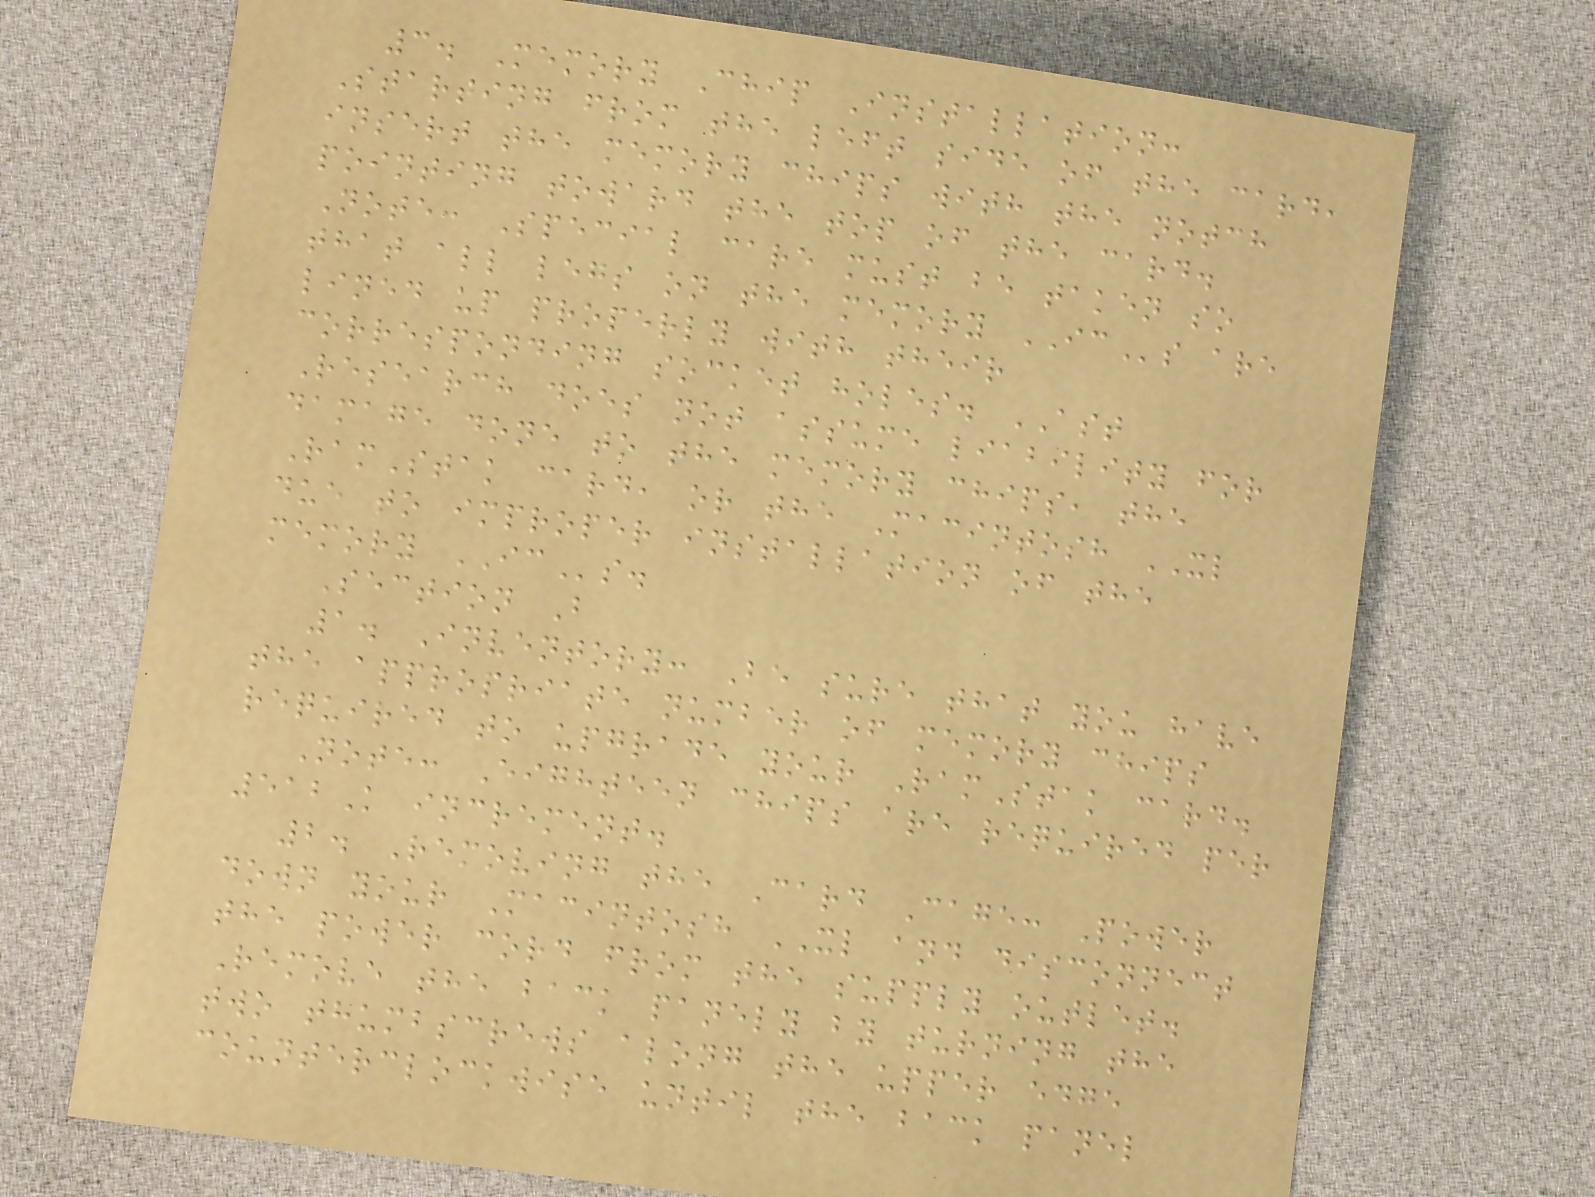3. Memory Chip Installation:
Starting from the left side of the card,
insert the memory chips with the notch
pointing toward the top of the card.
Note: Special care must be taken so
that all legs on the memory ICs are
lined up properly with their
corresponding socket holes. AST
Research does not assume liability for
damage done to the memory chips, the
RamStak card, or the Macintosh XL
due to improper installation of the
memory ICs.
Section B
1. Inventory: Be sure that you have
the appropriate number of memory chips
required to upgrade your RamStak card.
Note: Eighteen chips are required per
512K increment.
2. Removing the Card Cage: Power
down your Macintosh XL and disconnect
the power cord from the supply outlet.
Remove the back panely by turning the
two thumbscrews along the upper edge
counterclockwise until the back panel
